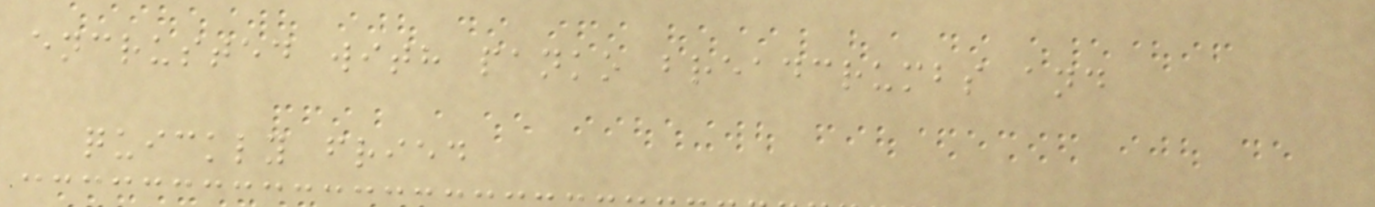encrusted with panko breadcrumbs and
quickly fried
